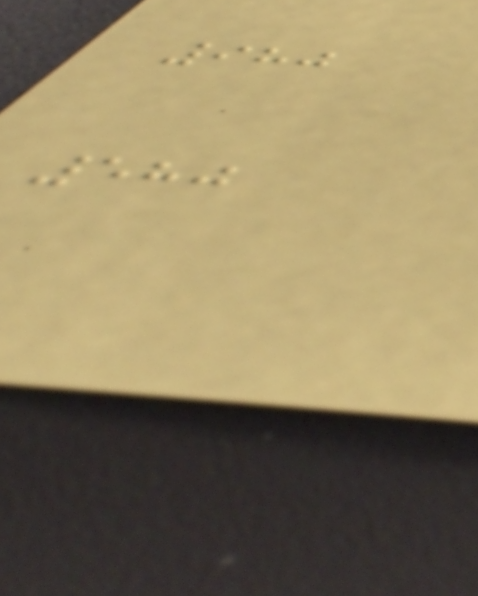980
580
